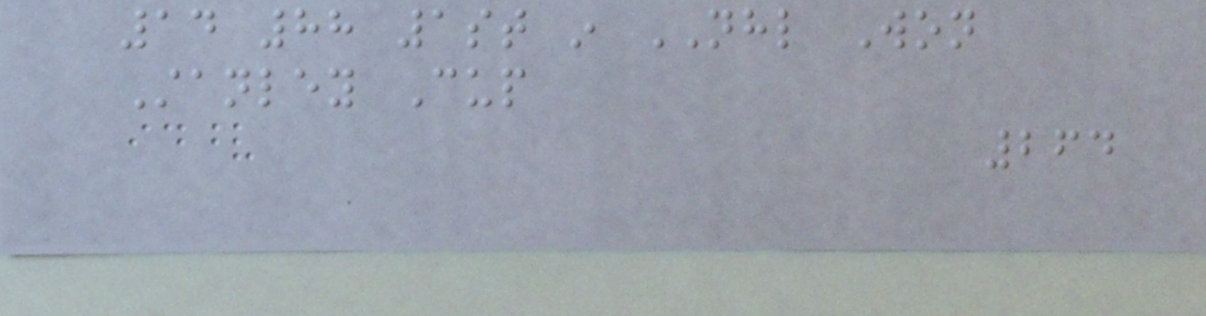14 88 1st in NHL Won
Stanley Cup
264
